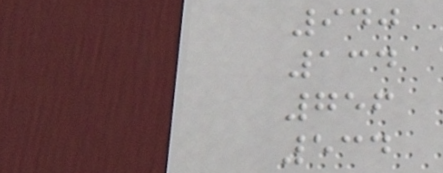940
134
756
534
